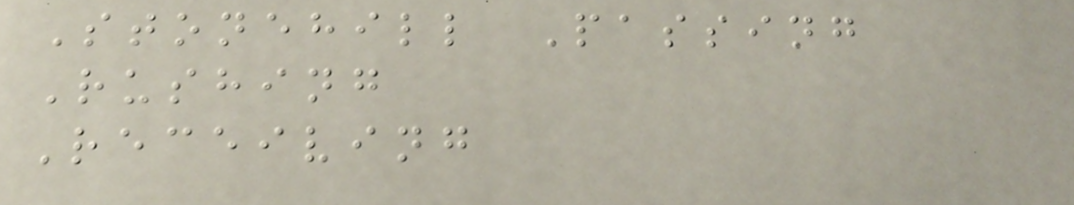Stonehill Passing
Rushing
Receiving
